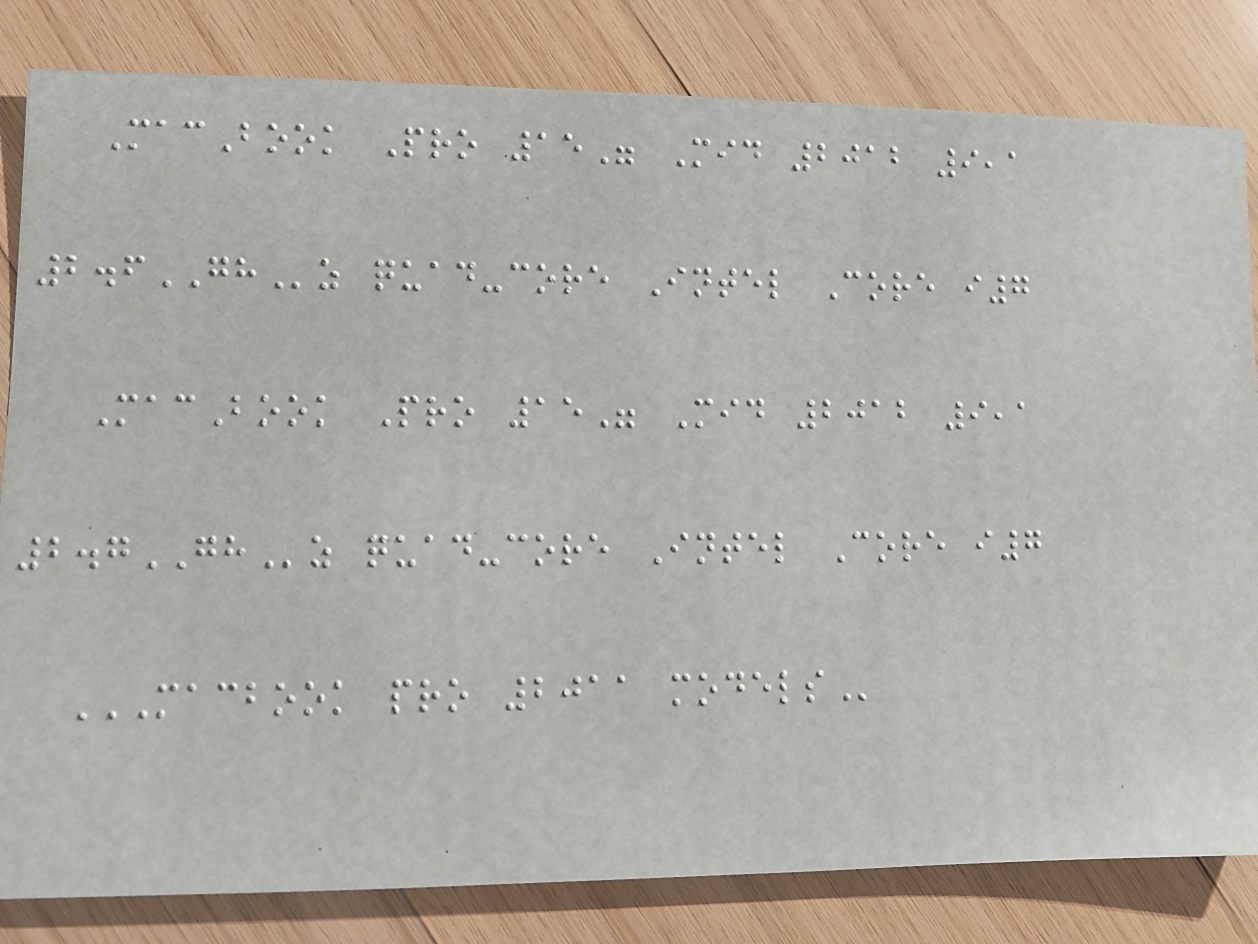MacBook Pro 15" Mid 2012 9,1
2.6GHz quad-core Intel Core i7
MacBook Pro 15" Mid 2012 9,1
2.7GHz quad-core Intel Core i7
MACBOOK PRO 2011 MODELS
